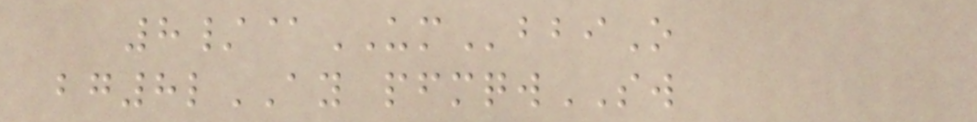8/@UMbbiO
bg8lAY pfmqwSW
